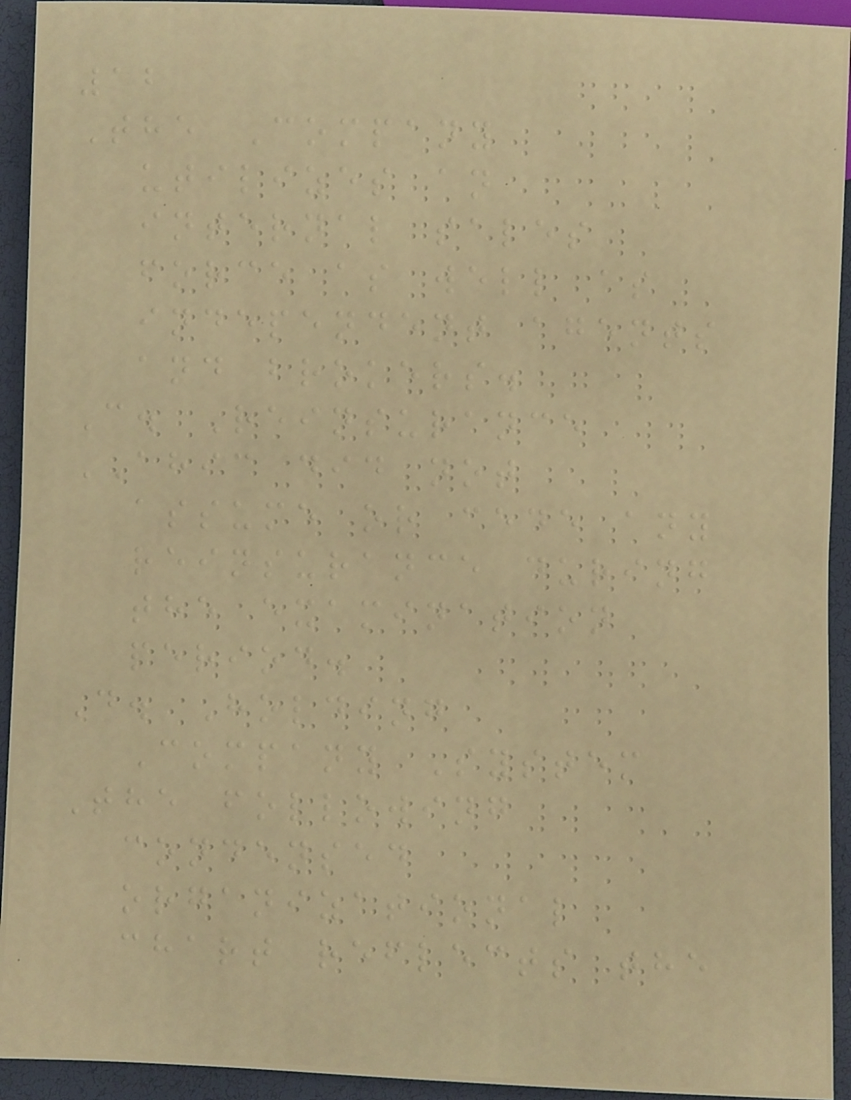12
The Company
utilizes an
internal sales
force as well as
independent agents
and brokers.
C. Reinsurance
AHIC did not
assume or cede any
reinsurance during
the examination
period.
D. Holding
Company System
The following
condensed
organizational
chart reflects the
